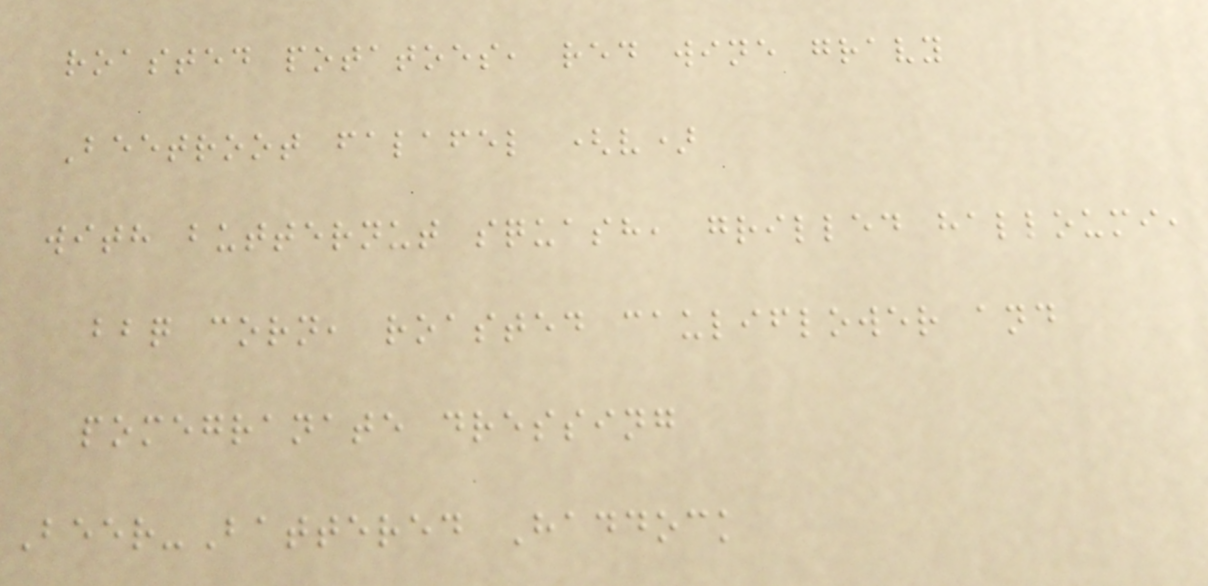roasted potatoes, red wine gravy
Beetroot falafel (v)
with butternut squash, grilled halloumi,
bbq corn, roasted cauliflower and
pomegranate dressing
Beer-Battered Haddock
